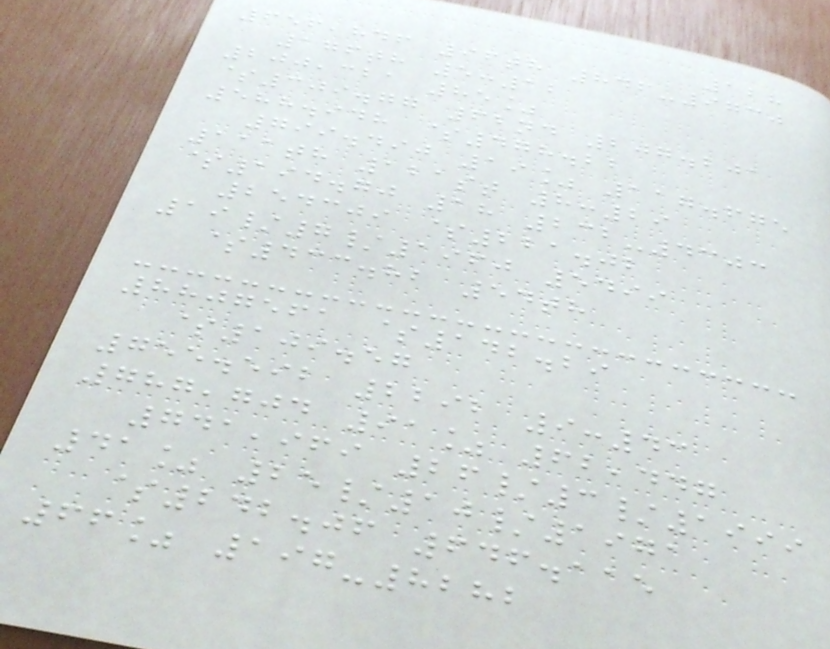128
656,846 96th 846-9730
176th 5:12
200,321 85%
$309.77 62nd 207.201
588.948 $478.22
799.490 19% 117.675
111th 121st 8:29
$194.70 18 232-4303
254309 $221.02
19/7/1960 5499
$433.82 54th
8807561 $142.29
$109.57
755.592 2292 9:43
787,704 91% 62,447
741,969 26/3/1999
41% 25/10/1971
$242.06 646.115
66% 197-8282
